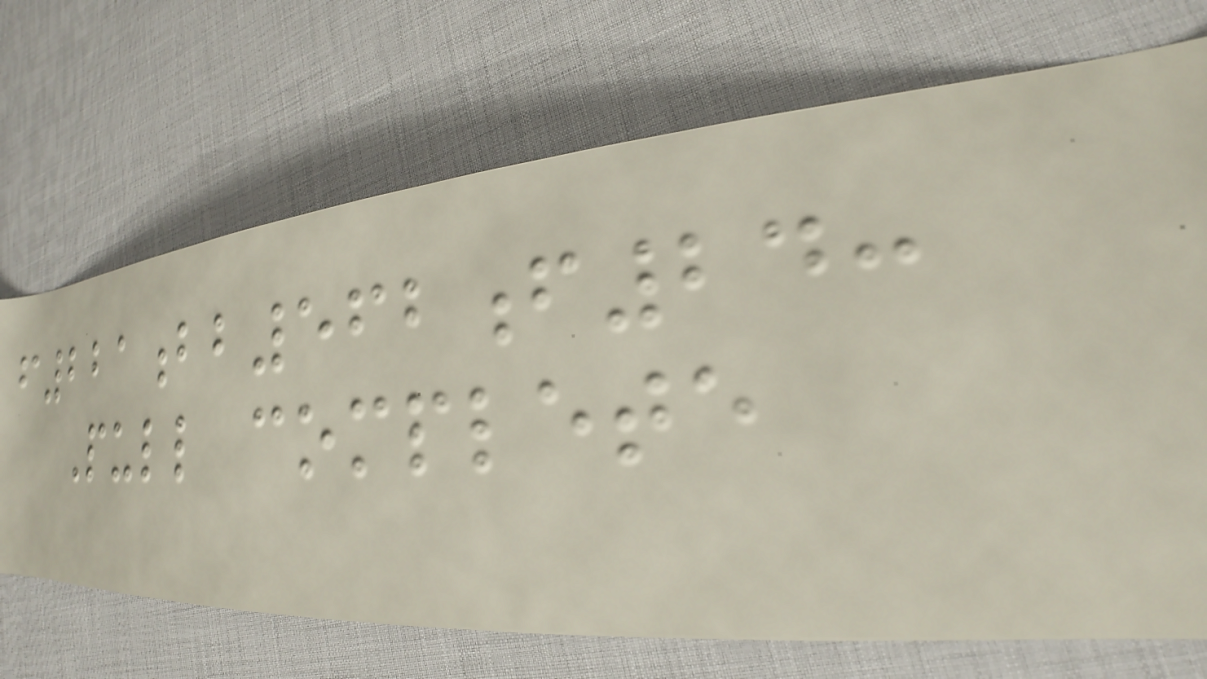f221bb562f24:
Pull complete
